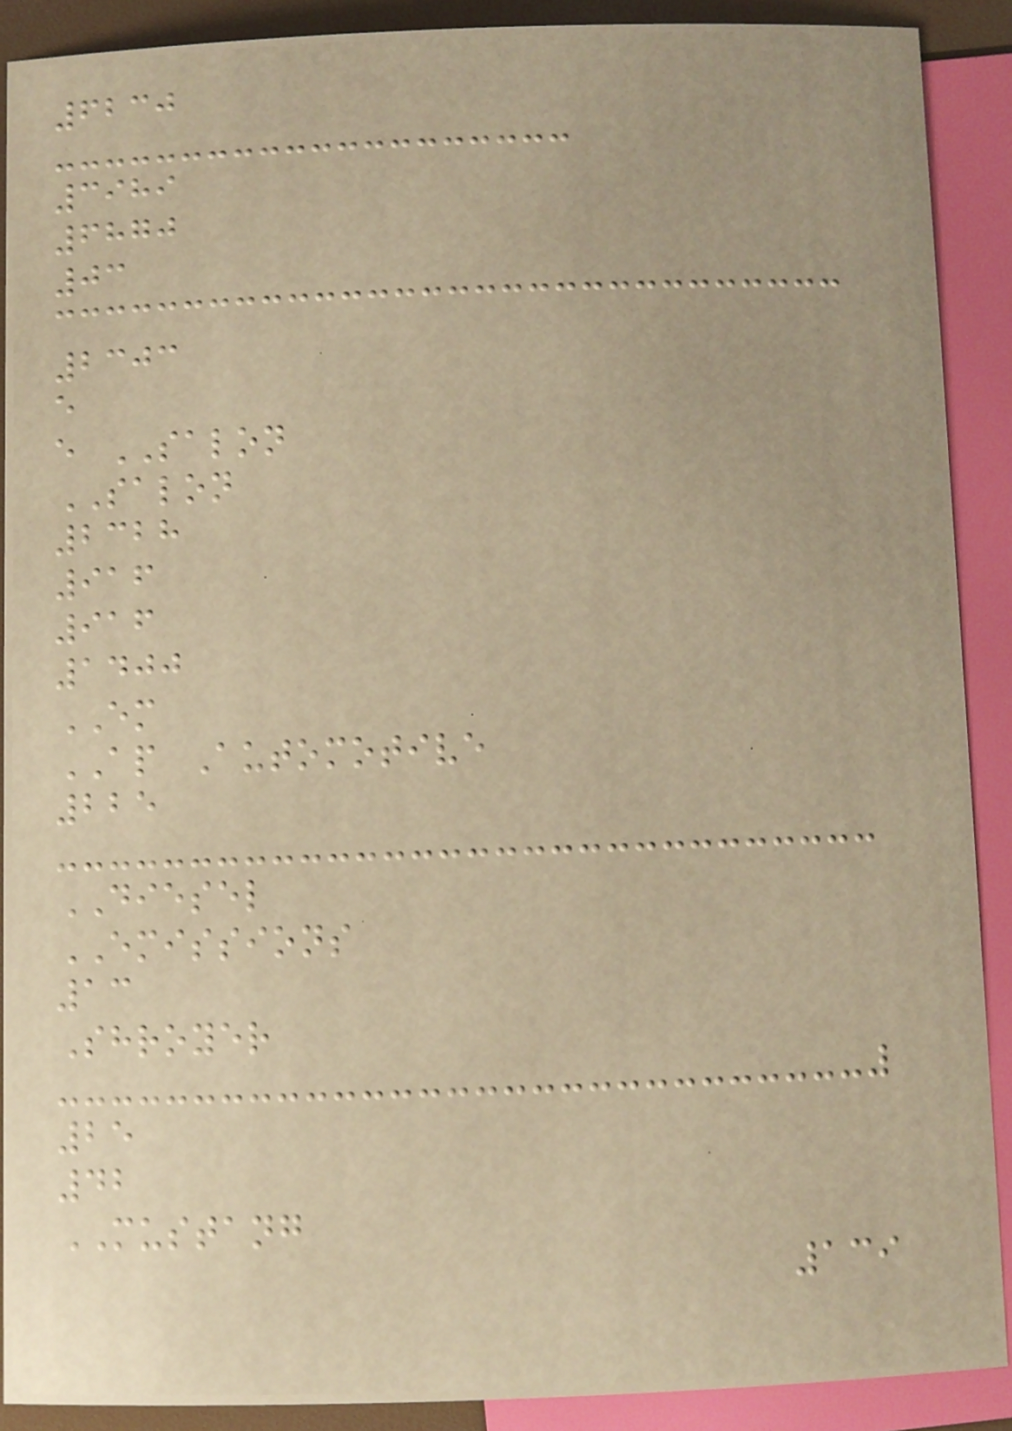6230
3989
6870
03
2303
e
e SALON
SALON
2328
916
916
1400
EM
AP Automotive
225
DIESEL
EMISSIONS
13
Shroyer
25
42
MUSTANG
139
